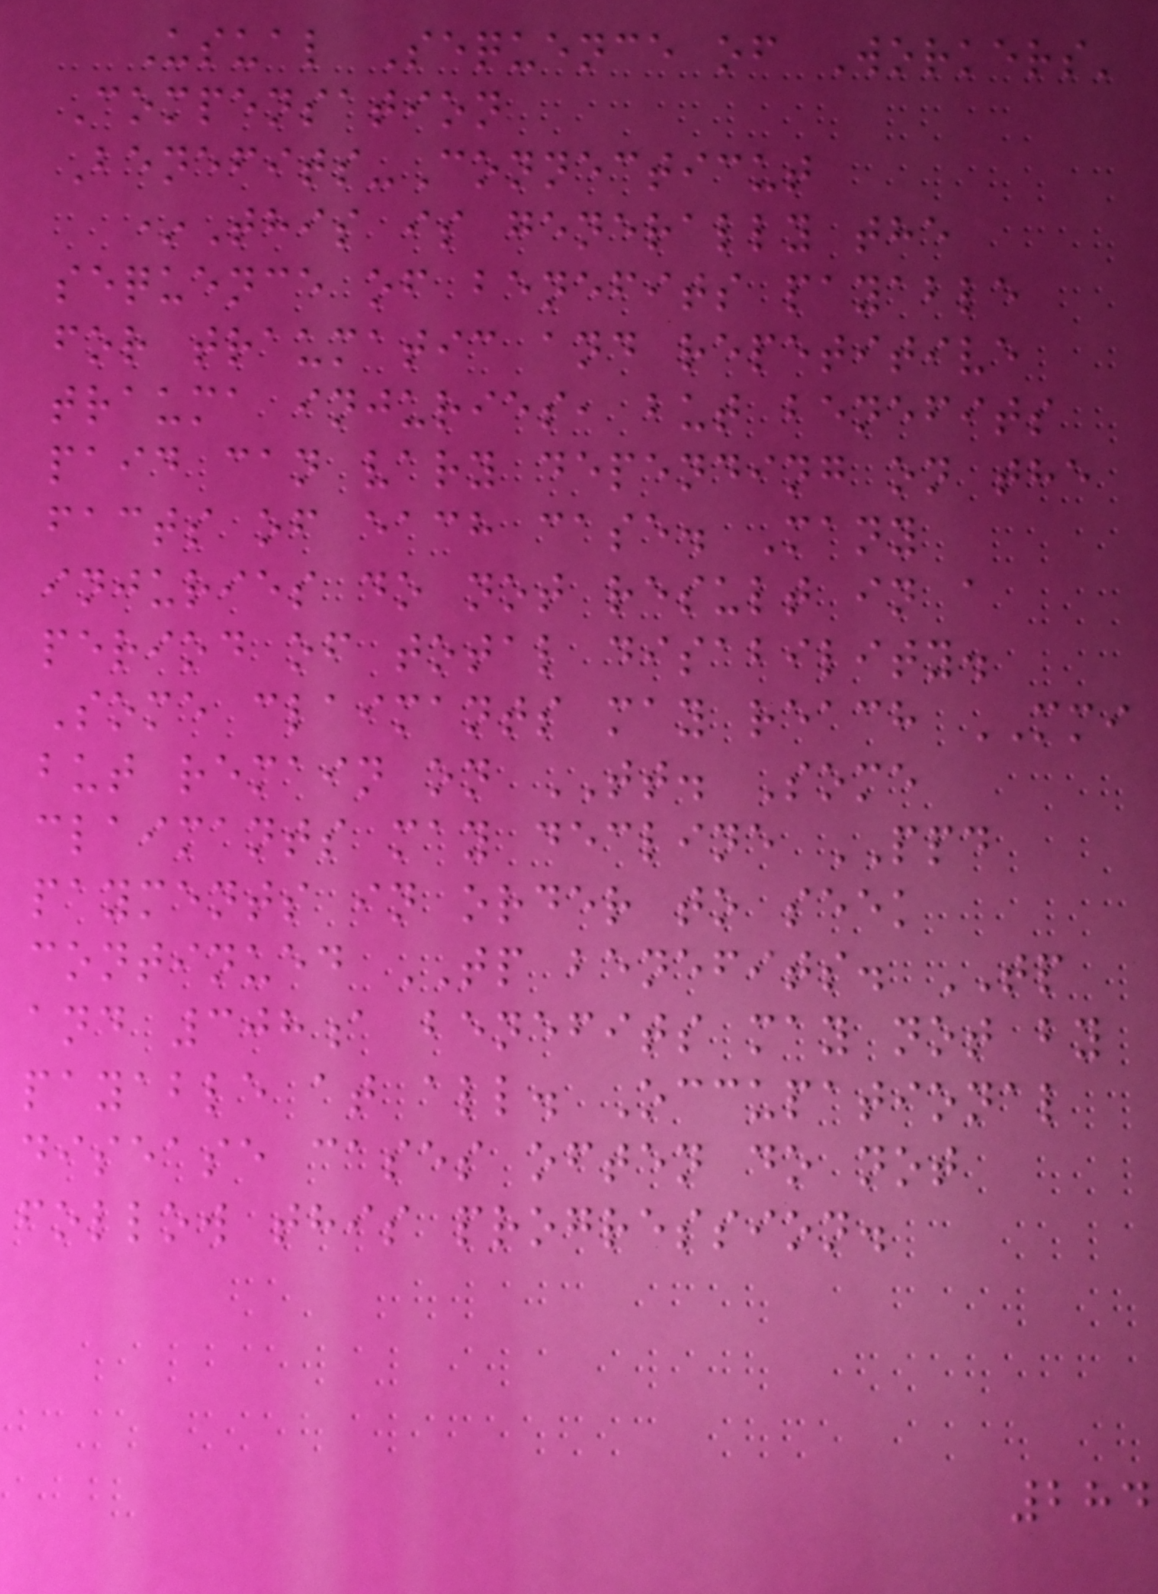Usual Sequence of Workers'
Compensation
Benefits-Connecticut
*This is generally the
sequence of benefits payable
for traumatic and repetitive
trauma injuries, but benefits
paid can vary depending on the
facts of each case. Many
injuries do not result in a
period of total disability.
Some claimants may reach MMI
but remain on TT. Some
claimants may decline PPD
payments in order to seek
continued TP benefits. TP
and 308a benefits may not by
payable at all. Occupational
disease cases often do not
follow this progression.
284
